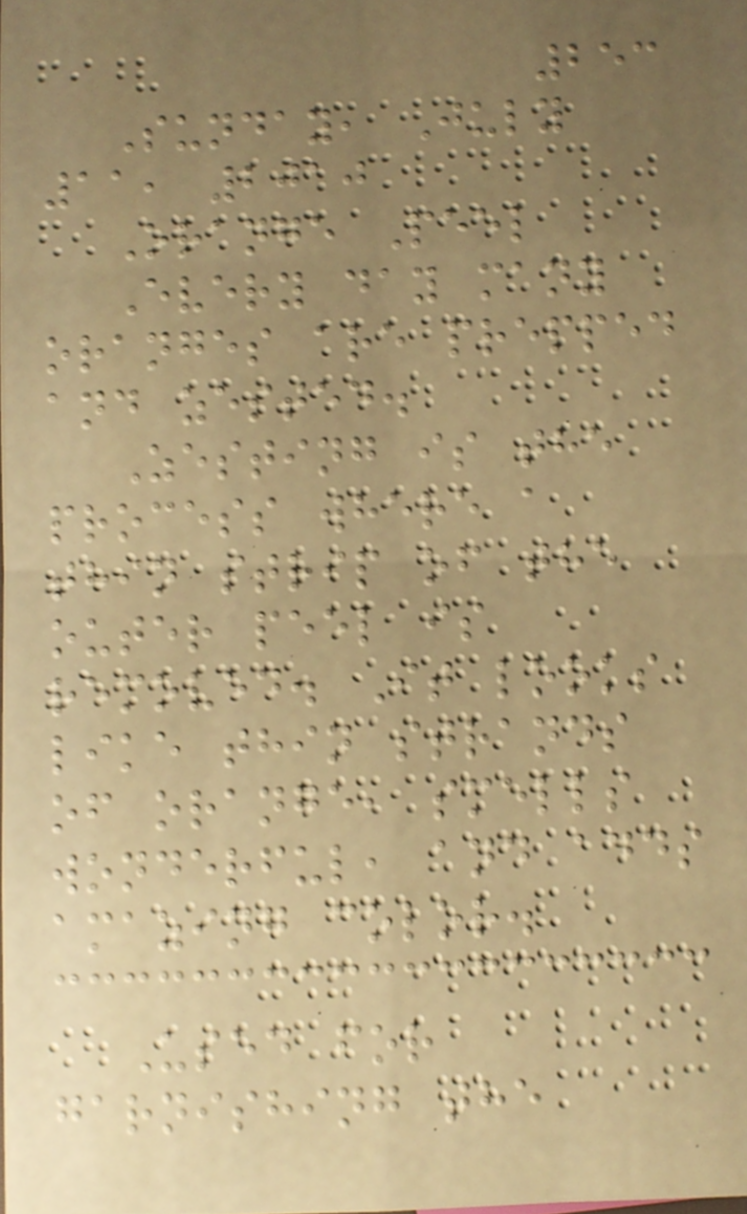253
Sunday, July
11, 2010
Orange Peel
Every day many
oranges are prepped
and zested.
Zesting is the
process where a
thin strip of the
outer peel is
removed. It looks
like thin strands
of orange, smells
wonderful, and adds
amazing color.
Used for
garnishing the
